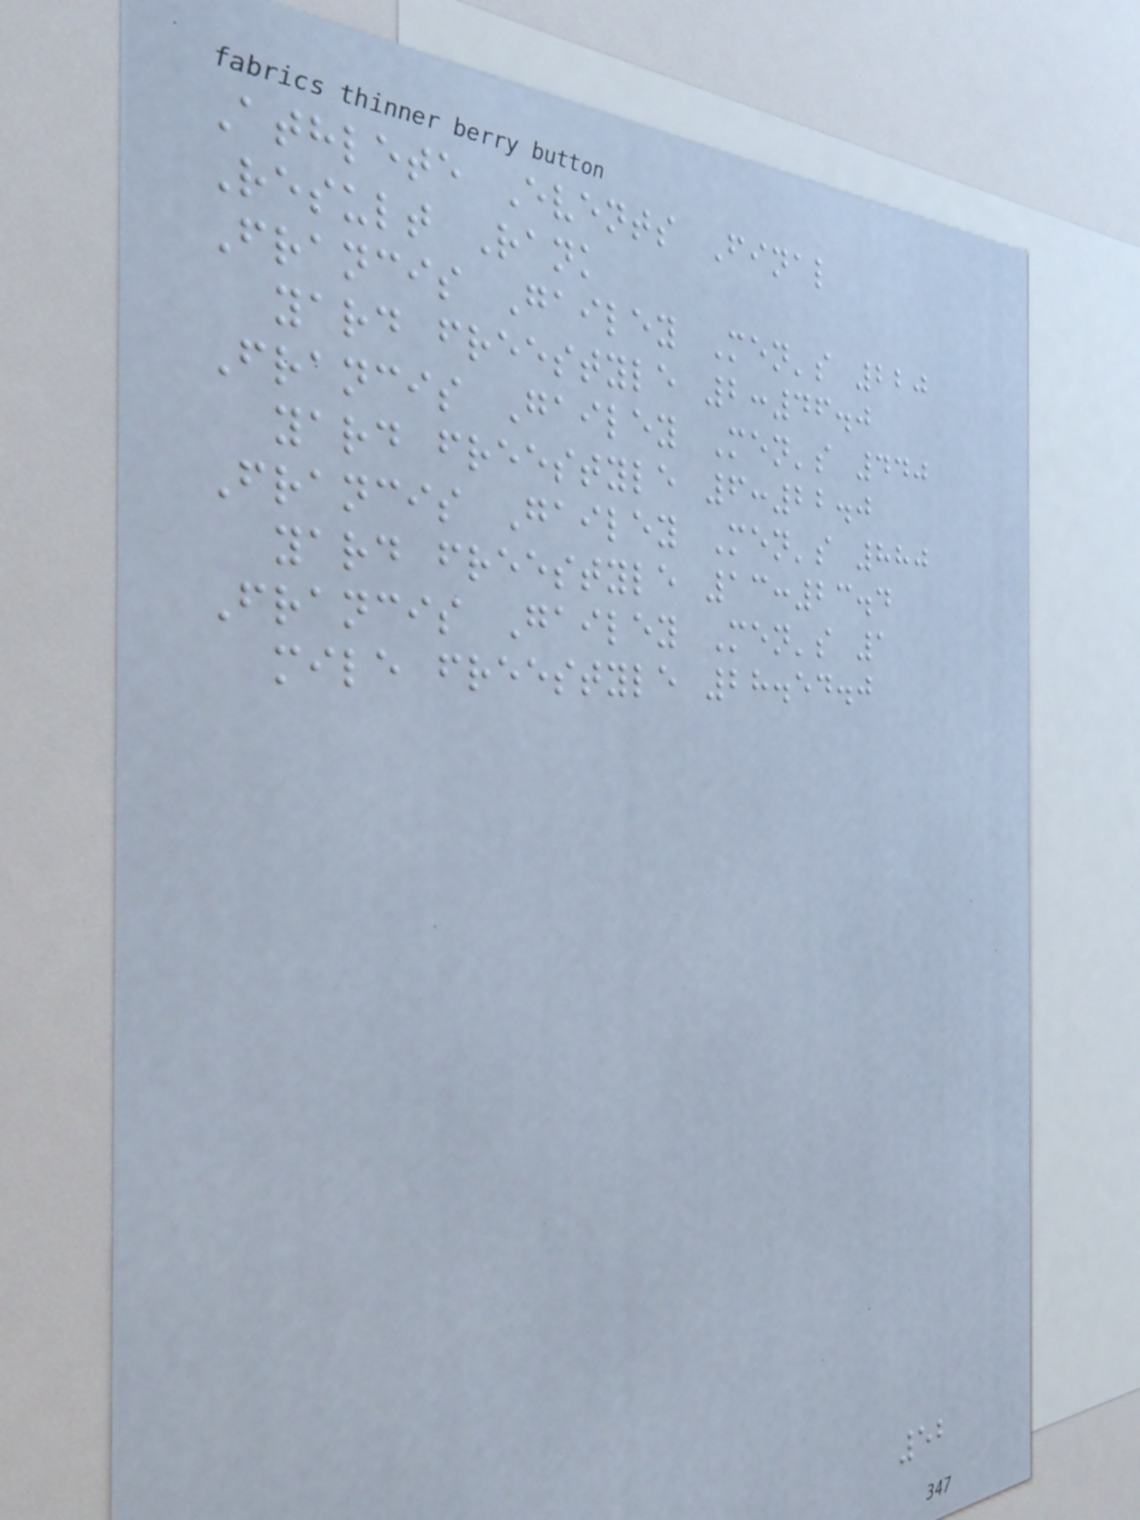Athlete Events Final
Result Rank
Francis Gailey Men's 220
yard freestyle 2:46.0
Francis Gailey Men's 440
yard freestyle 6:22.0
Francis Gailey Men's 880
yard freestyle 13:23.4
Francis Gailey Men's 1
mile freestyle 28.54.0
52
